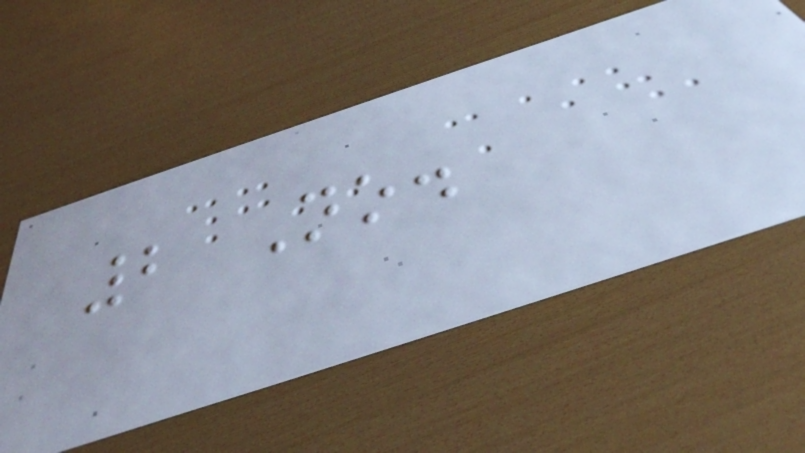2 No.
